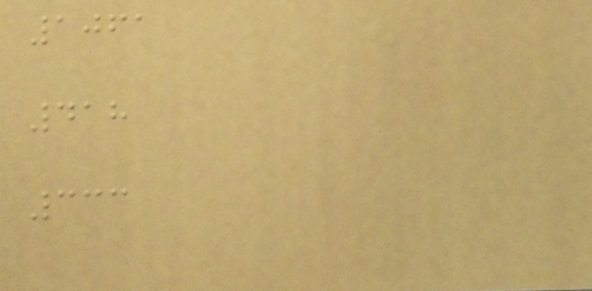1061
418
333
